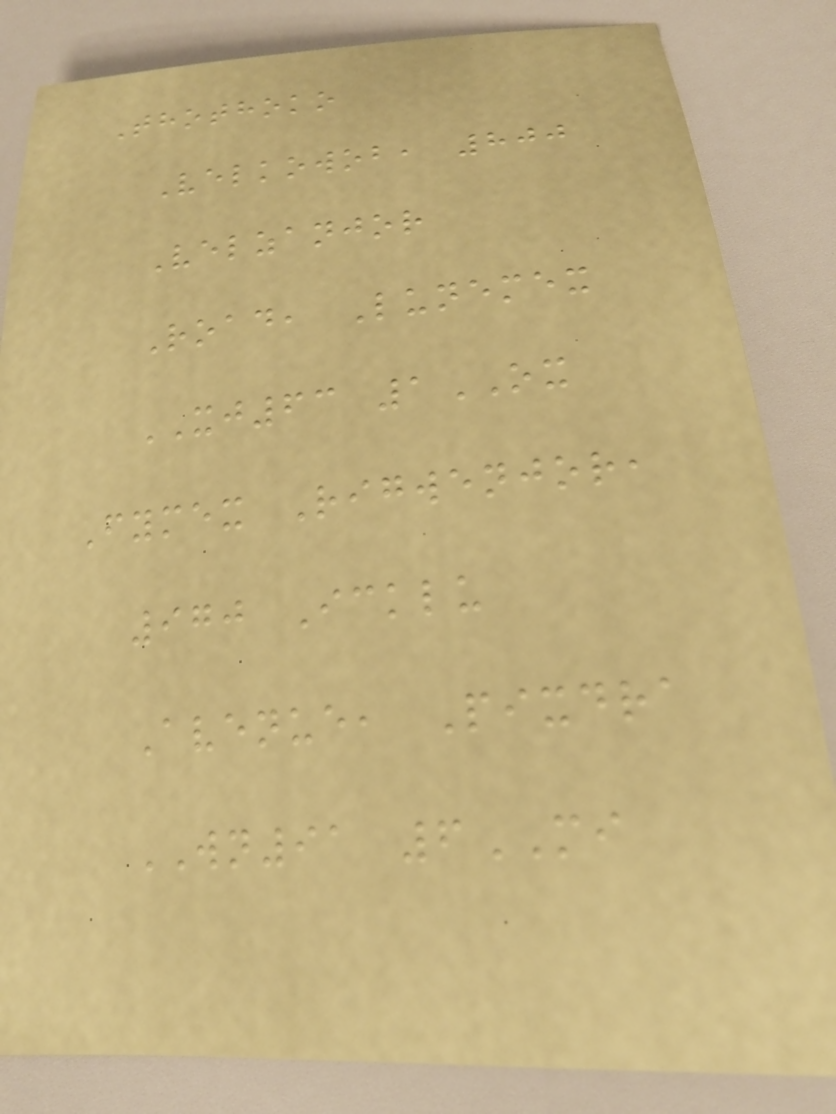Thothoko
Velkowob, 800
Velzanjor
Road, Lunemex
XJ63 1OX
Fymex Rigwenjor,
970 Icklu
Avenue, Pixdra
WN91 6MI
